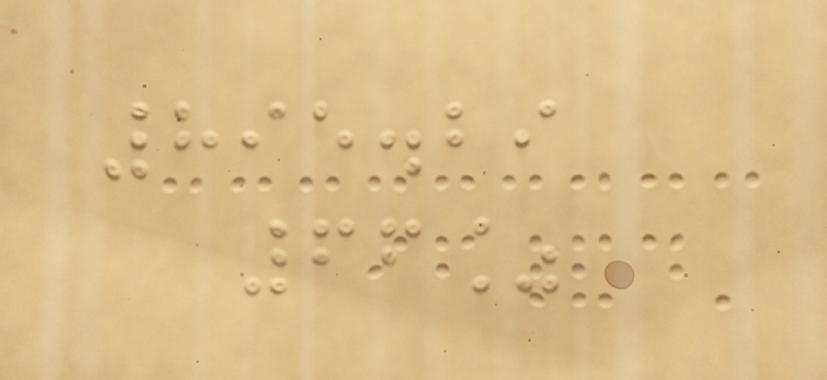895.29
66%
